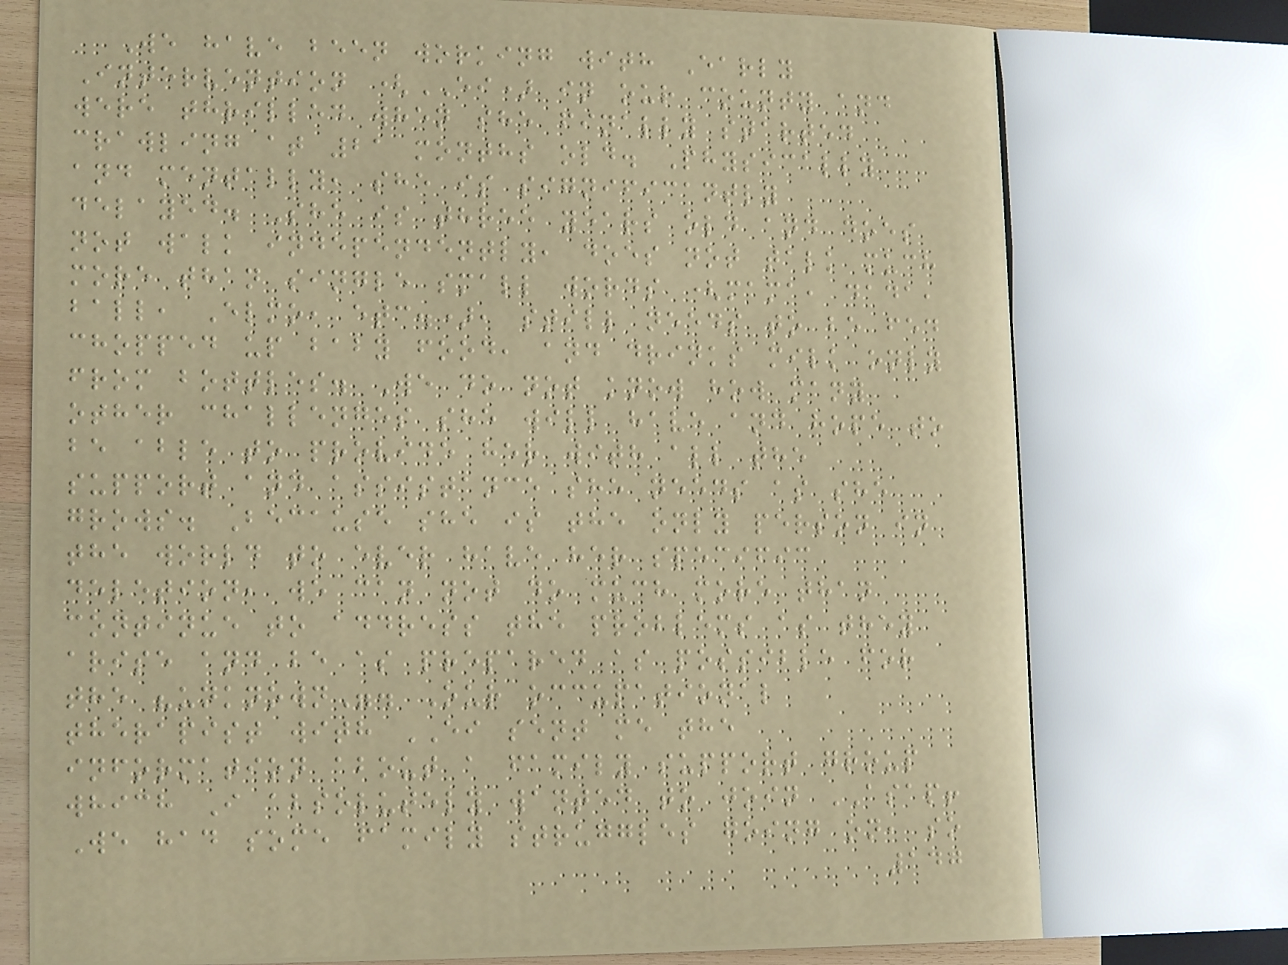We have been working with Early
Intervention (EI) in our county and
were thrilled when she finally started
crawling at 21 months old. Physically
and mentally, she is significantly
delayed. She is three years old and does
not walk independently, does not talk much
more than single small words (mama, dada,
ball, Elmo, etc.), still needs to be fed
chopped up baby food, and drinks milk only
from bottles. We do not know how many
other challenges she will have and hope to
be able to provide her with all the
support and assistance she needs as she
grows. Because she is the only person in
the world to ever have her specific
deletion, we can not do much more than
continue to address the problems as they
arise and be as prepared as possible for
the "unknown". Our occupational
therapist with EI sent me the
information about a family support group
which I absolutely wanted to join ASAP!
We had some family struggles going on, so
147
